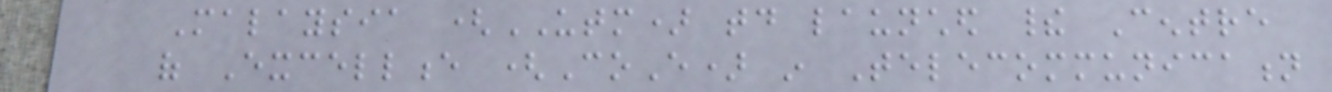Malaysia (UTM) today launched their Centre
of Excellence (CoE) in Telecommunication
